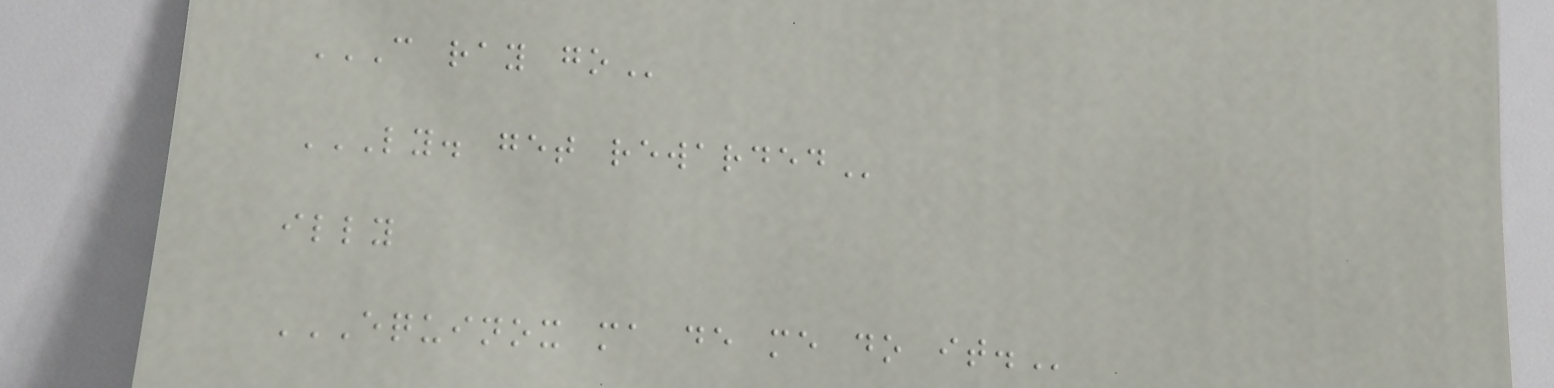C RAY GO
LY. GET REWARDED
illy
EQUINOX MA DE ME DO IT.
